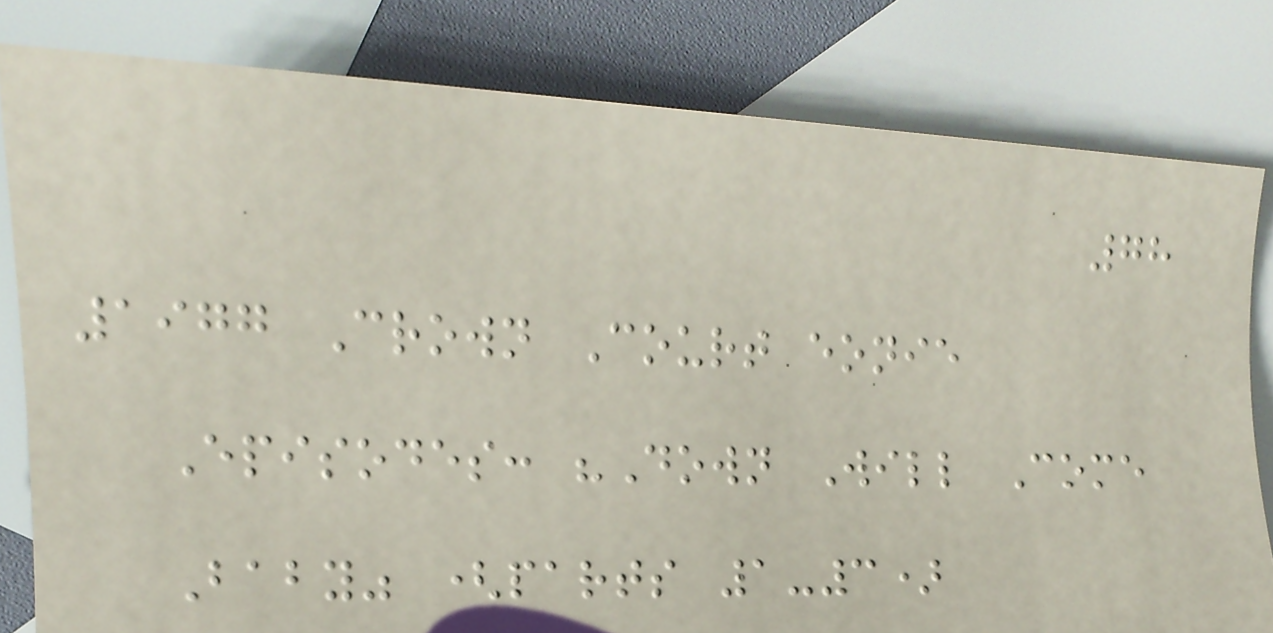78
1977 Crown Court eonie
Episodes: "Down Will Come
Baby" (parts 1-3)
